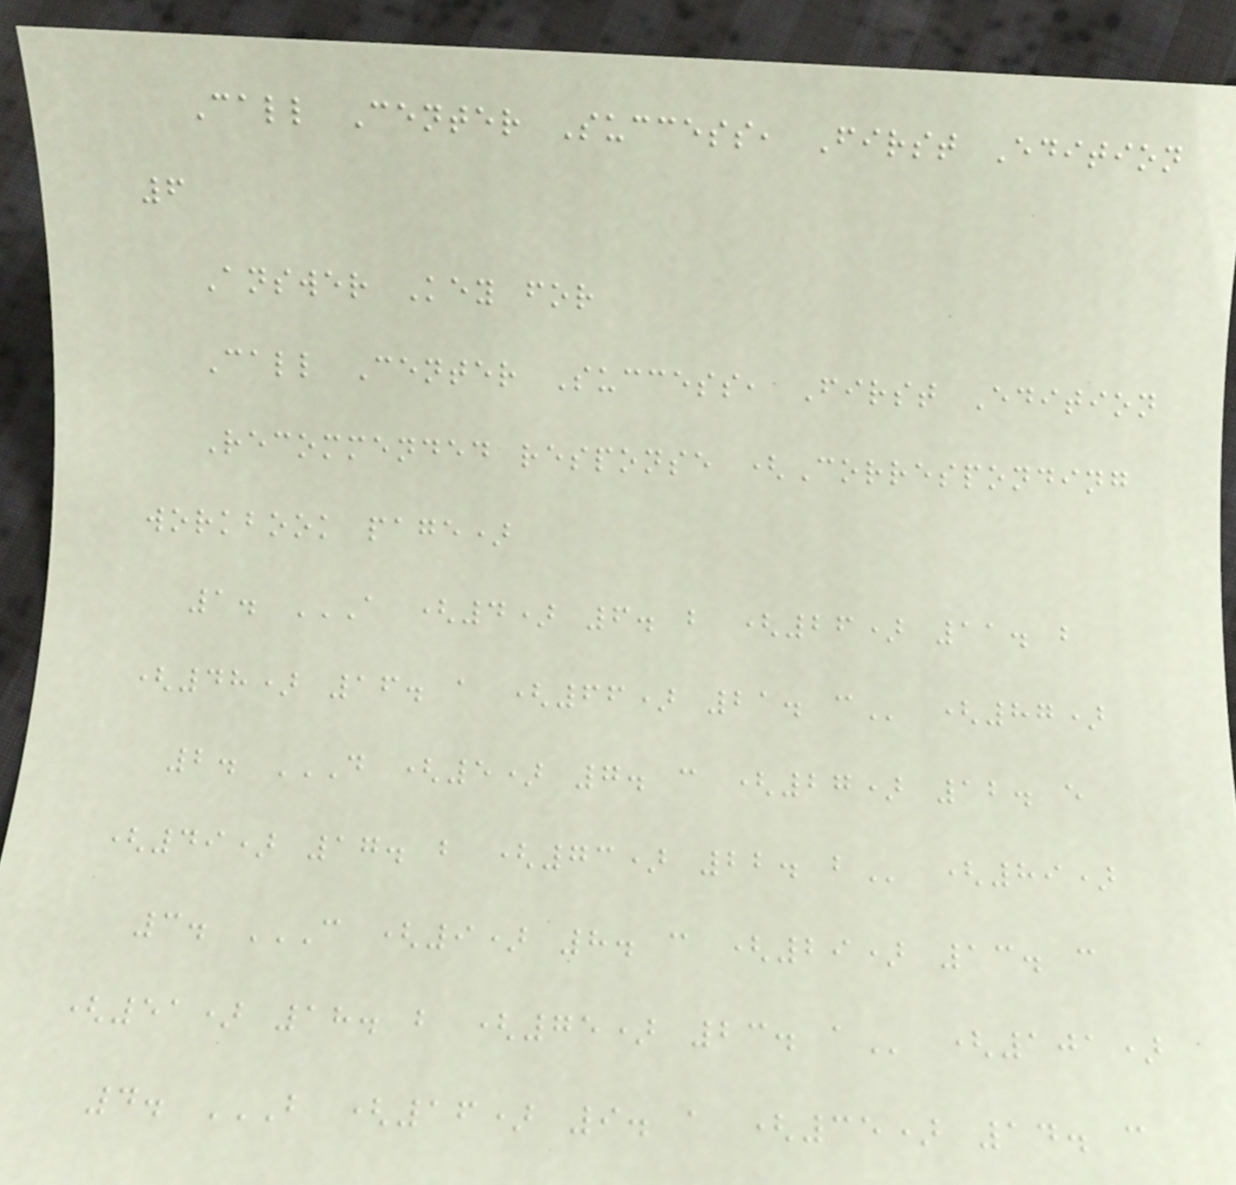Call Center Success, First Edition
6
Answer Key for
Call Center Success, First Edition
Recommended response (Corresponding
workbook page)
1. A (4) 6. B (26) 11. B
(48) 16. A (66) 21. C (87)
2. D (5) 7. C (27) 12. E
(49) 17. B (73) 22. B (89)
3. C (9) 8. C (29) 13. C
(51) 18. B (75) 23. A (101)
4. B (16) 9. A (35) 14. C
